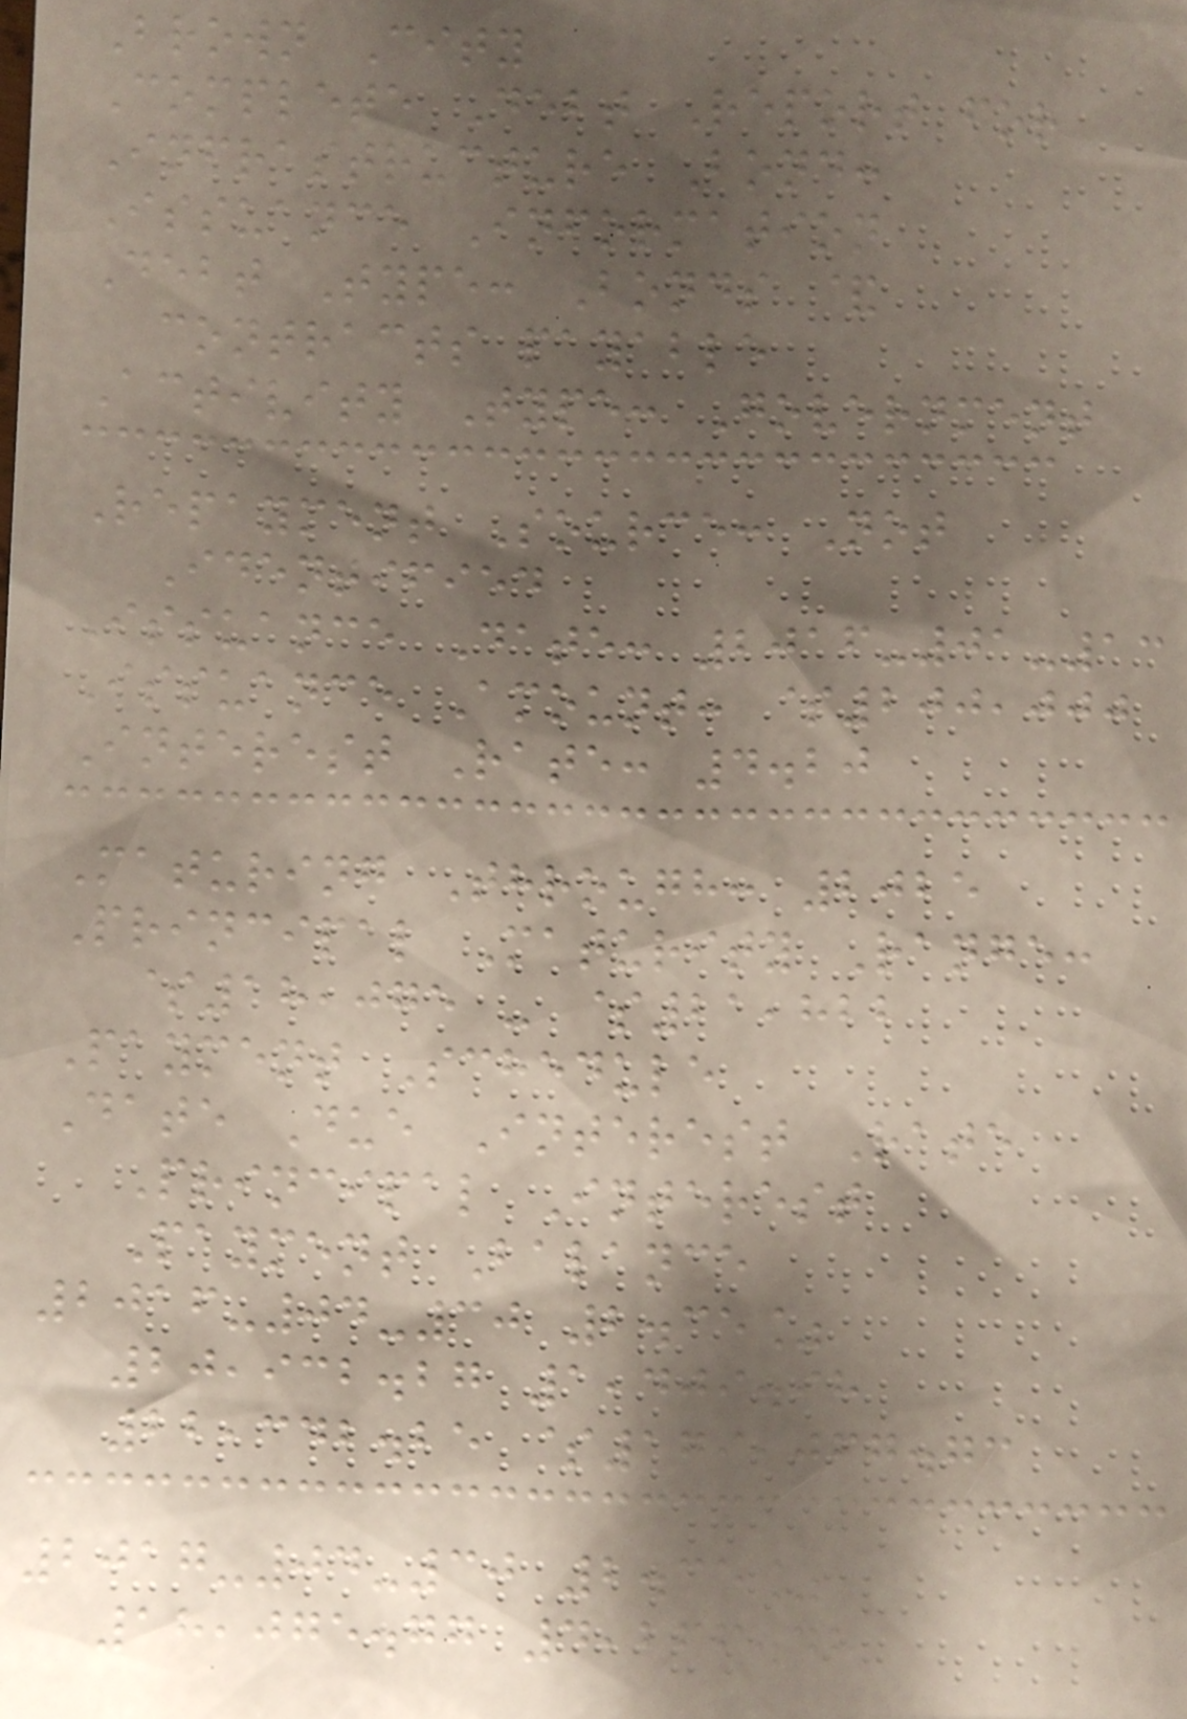Brown City
Complete Debt Report for
Infrastructure Bond:
Issuance Information
Debt Type: Bonds &
contracts payable
Activity Type: Government
Repayment Source: Not
Identified
Issuance Date: 2016-01-13
Issuance Amount: $200,000
Interest Rate: 4.20
Maturing Through: 2025
Principal Maturity Range:
$18,075 - $21,822
Payment Schedule
Date Due Interest Rate
Principal Interest
Payment Balance
2016-04-30 2.35%
20,932.27 1,409.98
22,342.25 $179,067.73
2017-04-30 2.35%
18,075.77 4,266.48
